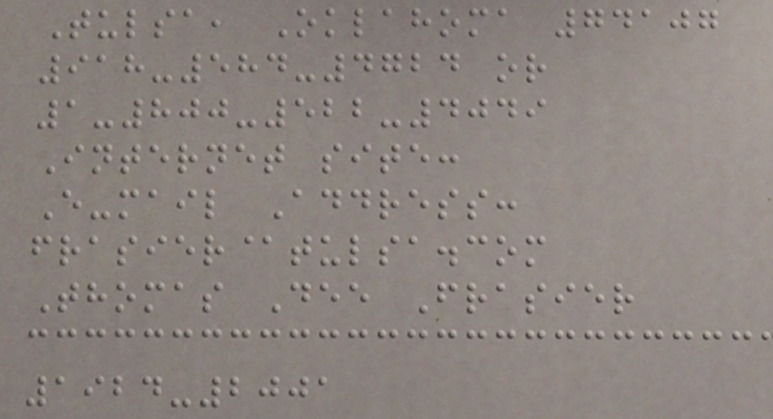Tulsa, Oklahoma 74107
918-584-4724 or
1-800-522-4049
Internet site:
E-mail Address:
frasier@tulsa.com
Thomas Dee Frasier
1924-2001
